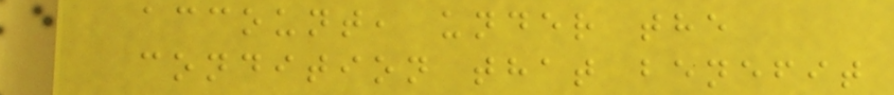account, under the
condition that benefit
